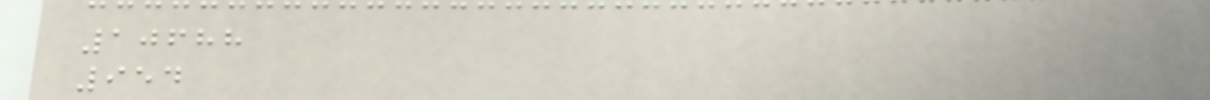10688
954
